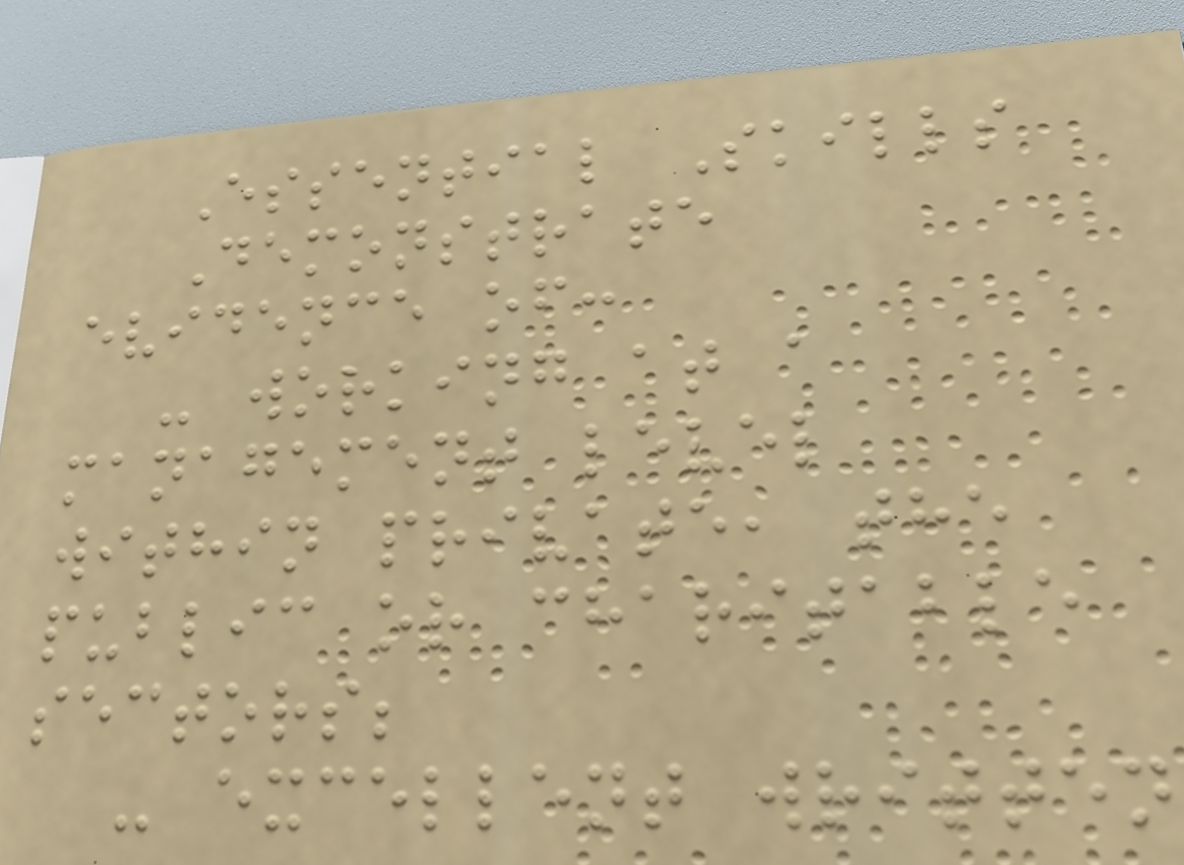Essential Skills
Demonstrate
evidence of:
- working at a
management level
within private, the
public or charitable
sectors;
- excellent written
